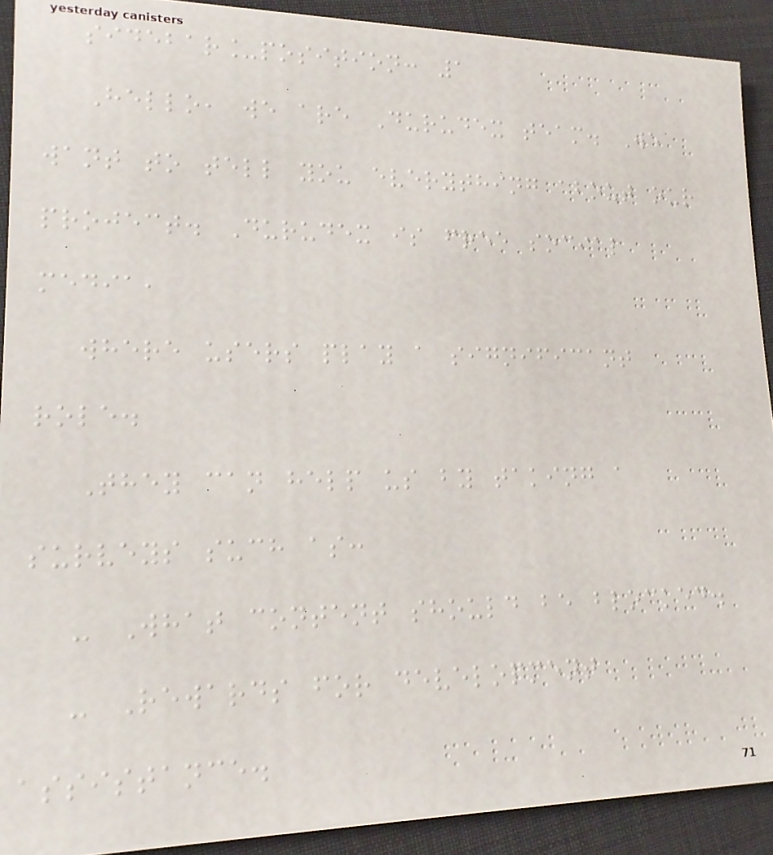sidebar_position: 1
Hello, we are Durudex team. We
want to tell you everything about our
project. Durudex is free social
media,
where users play a significant
role.
They can help us by taking a
surveys such as:
- What content should be blocked.
- Rewards for development
assistance.
